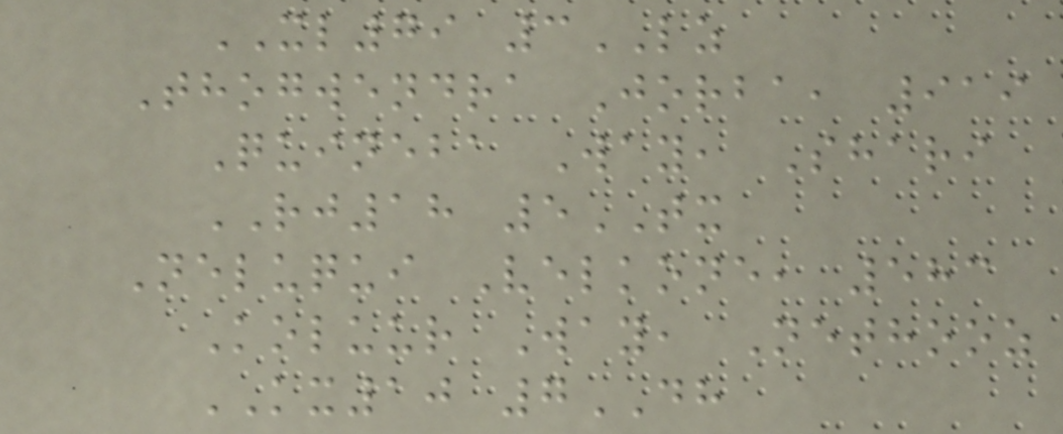XL79 3LZ
Thogwendra Jorba, 919
Quineba Way, Shari
RJ18 5TX
Neluqui Velkone, 583
Koluur Way, Nethooz
KX10 7DH
